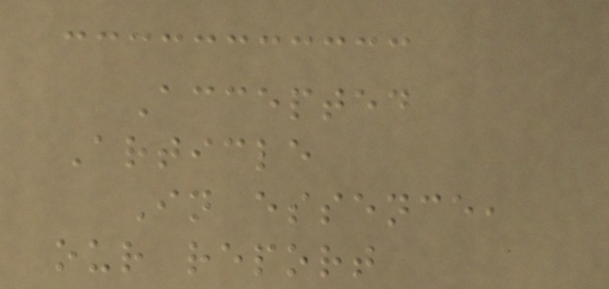Accepted
Article
In essence,
our report
